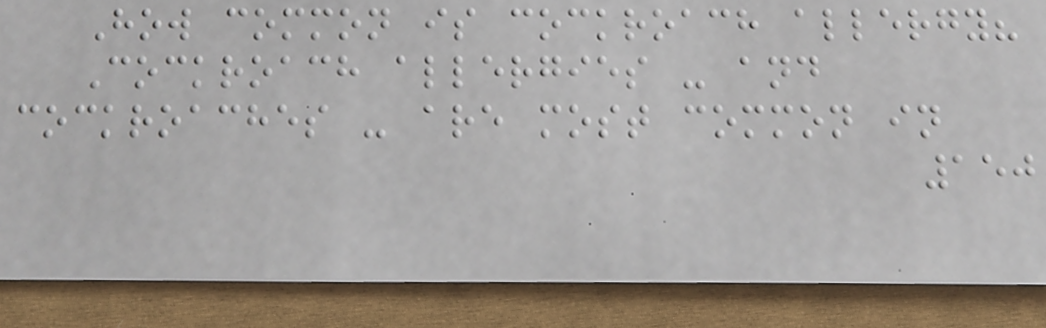How common is cockroach allergy?
Cockroach allergies - and
cockroaches - are most common in
150
